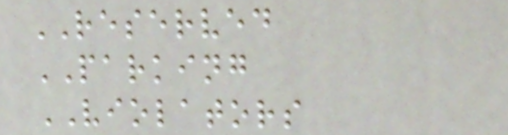RESERVED
PARKING
VIOLATORS
